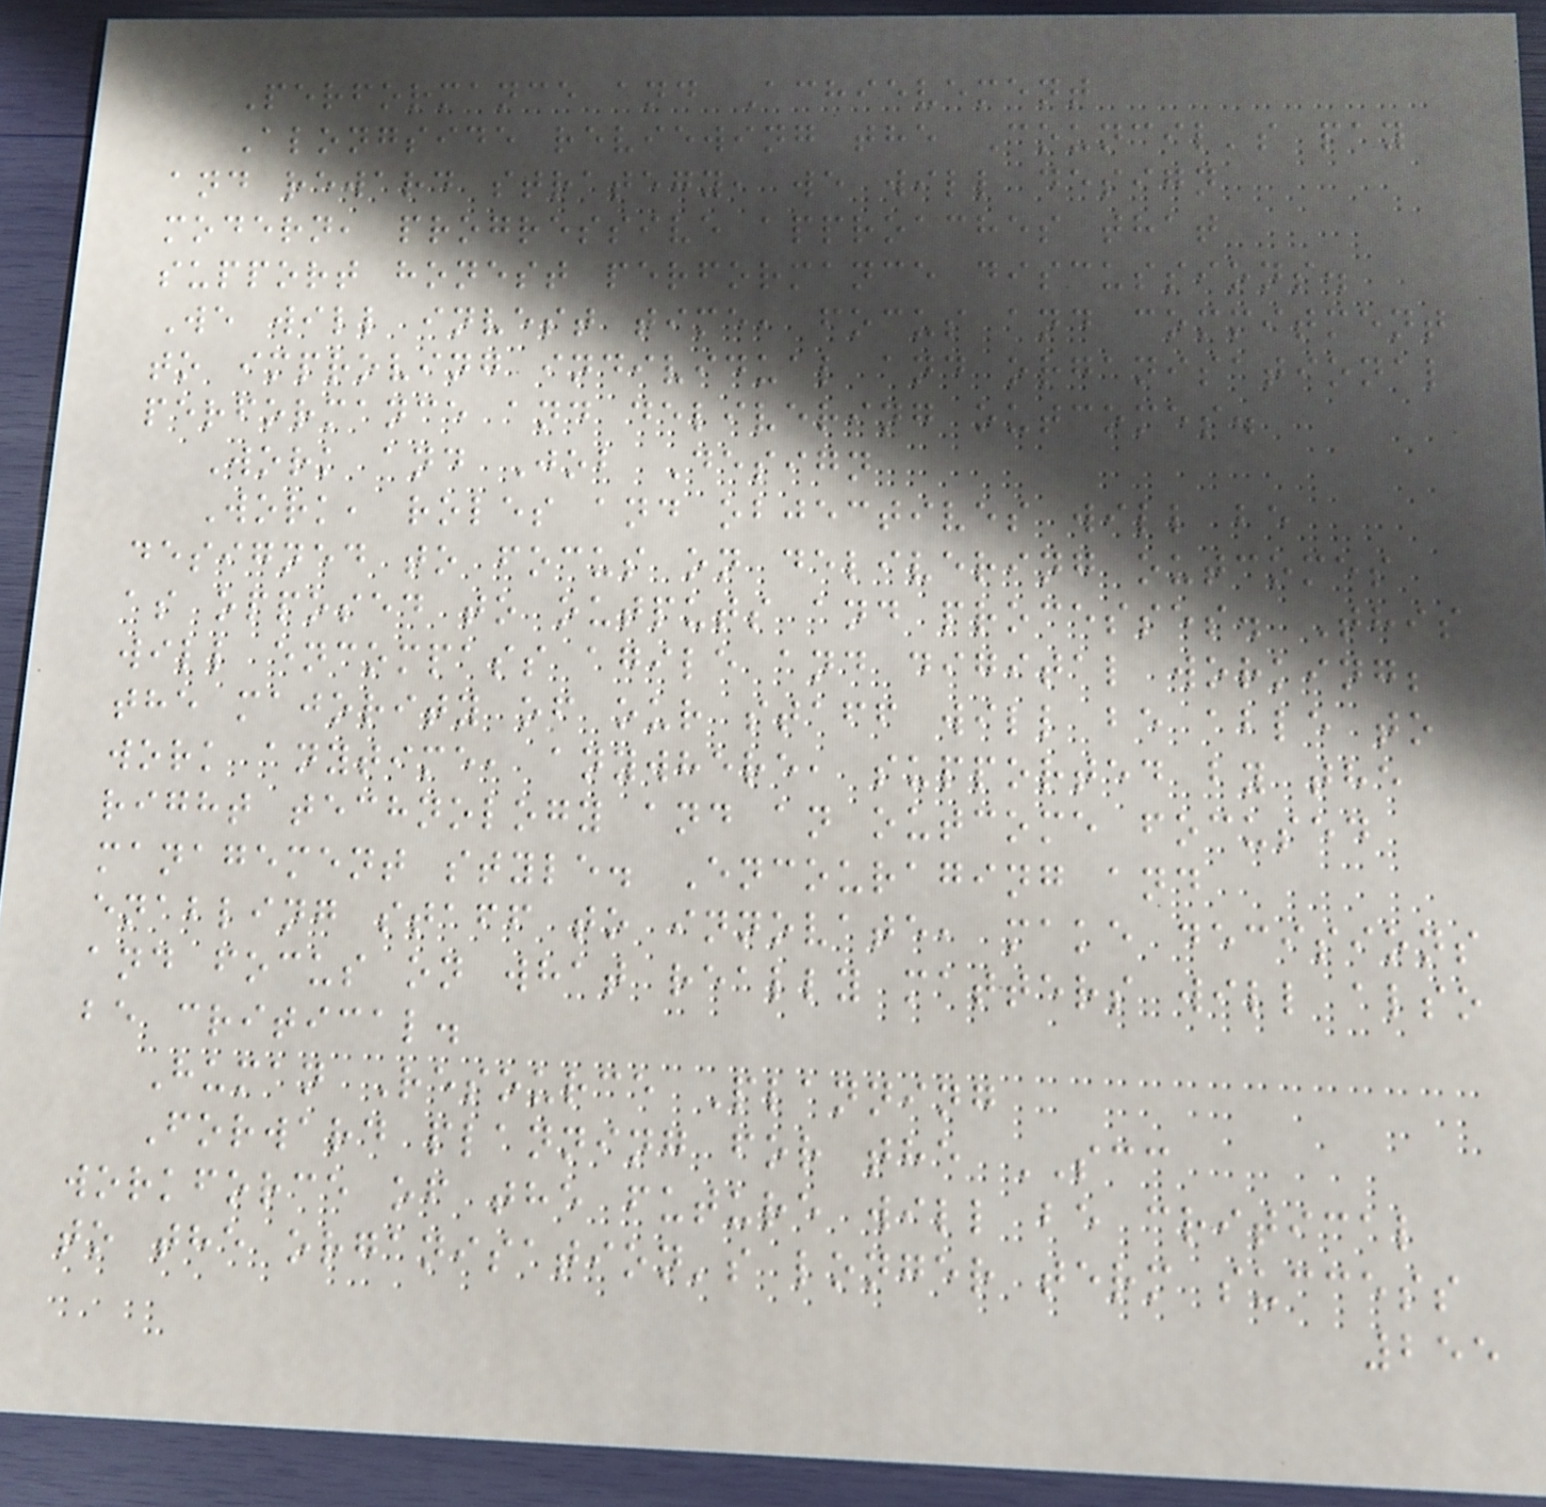Performance and Achievement
Alongside reviewing the Council's pay
and reward strategy, we will design
modern, progressive approaches that
support honest performance discussions.
We will invest time, focus and commitment
to improving individual and organisational
performance and delivering outcomes.
Work and Job Design
Work, roles and objectives will be
designed to focus on delivering outcomes
as opposed to outputs and processes. This
will encompass agile and digital working;
the majority of our staff will be able to
work anytime, anywhere, supported by the
right technology and an outcome focused
management style. Encouraging and
enabling staff to innovate, make decisions
and focus on what really matters will also
be critical.
Human Resource Planning
Forward planning for the SCC
workforce of the future will be critical
to the organisation's longer term success
255
